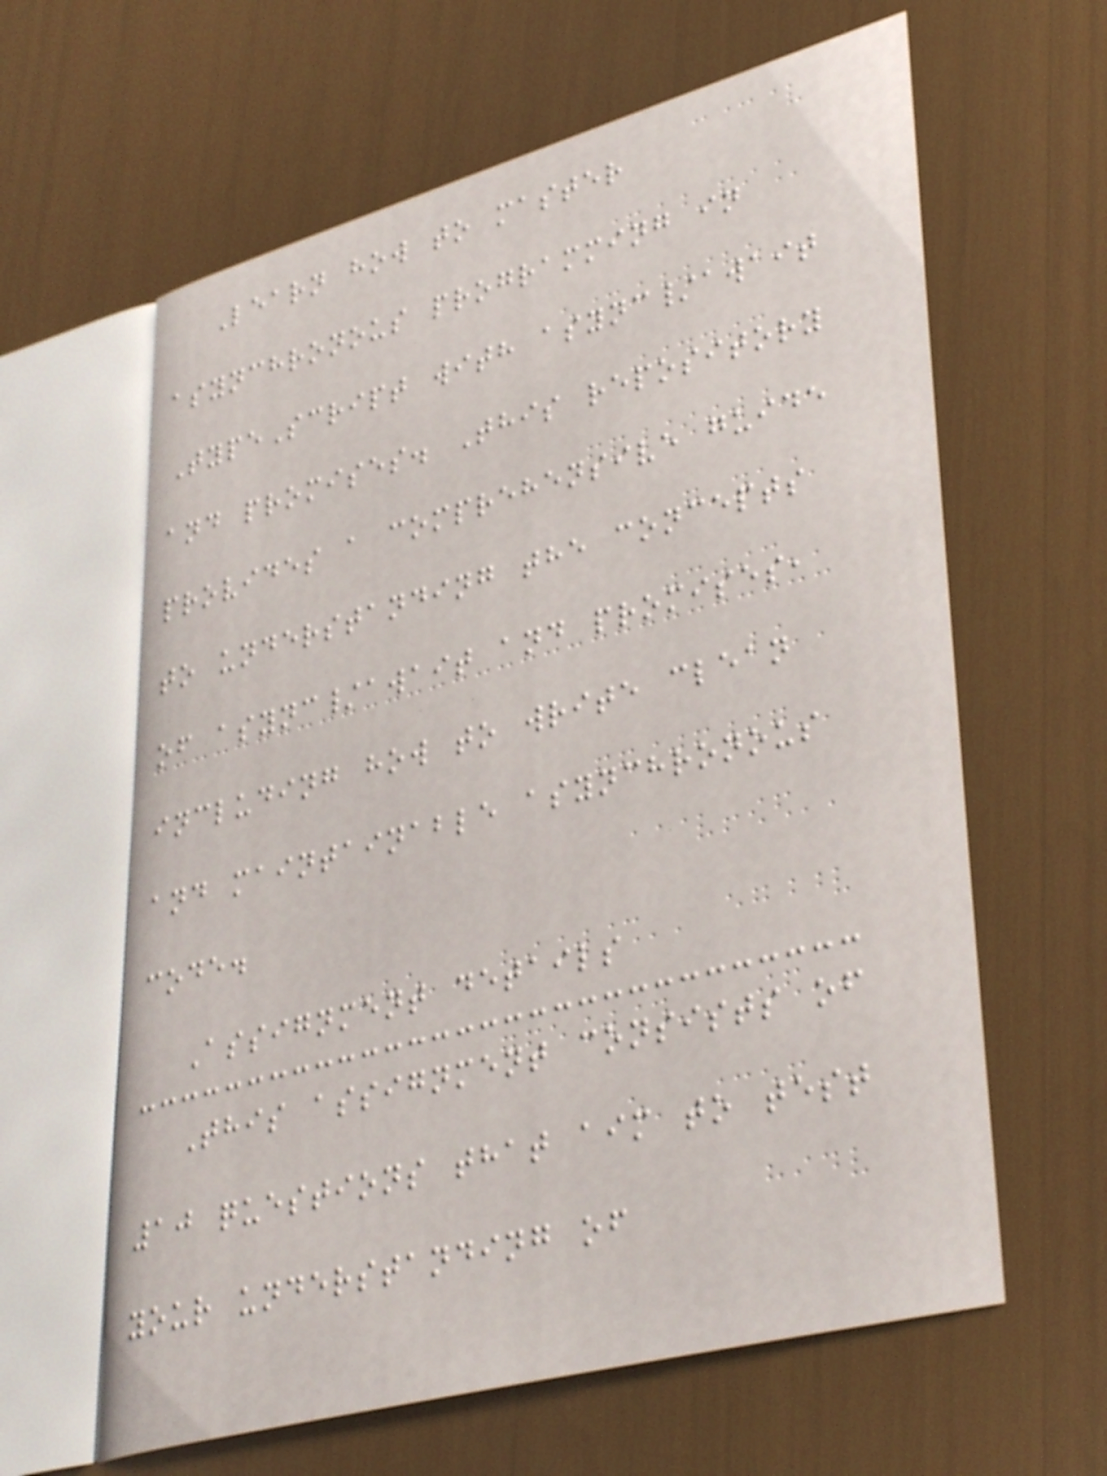Learn how to master
asynchronous programming in
TypeScript with async/await
and promises. This repository
provides a comprehensive guide
to understanding the concepts
of async/await and promises,
including how to write clean
and maintainable asynchronous
code.
Assignment details
This assignment consists of
10 questions that aim to test
your understanding of
